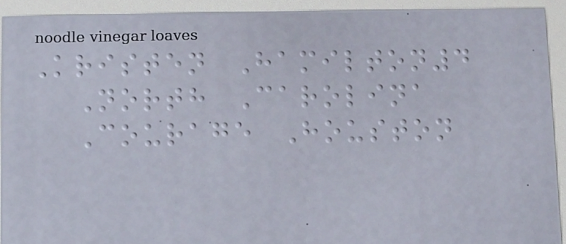Kristen Hamilton4
North Carolina
Courage Houston
